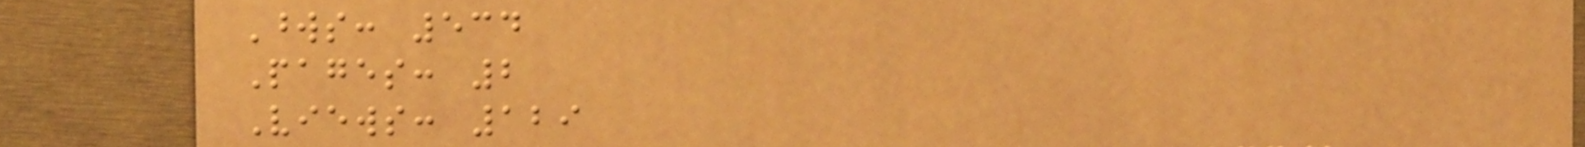Words: 534
Pages: 2
Views: 129
